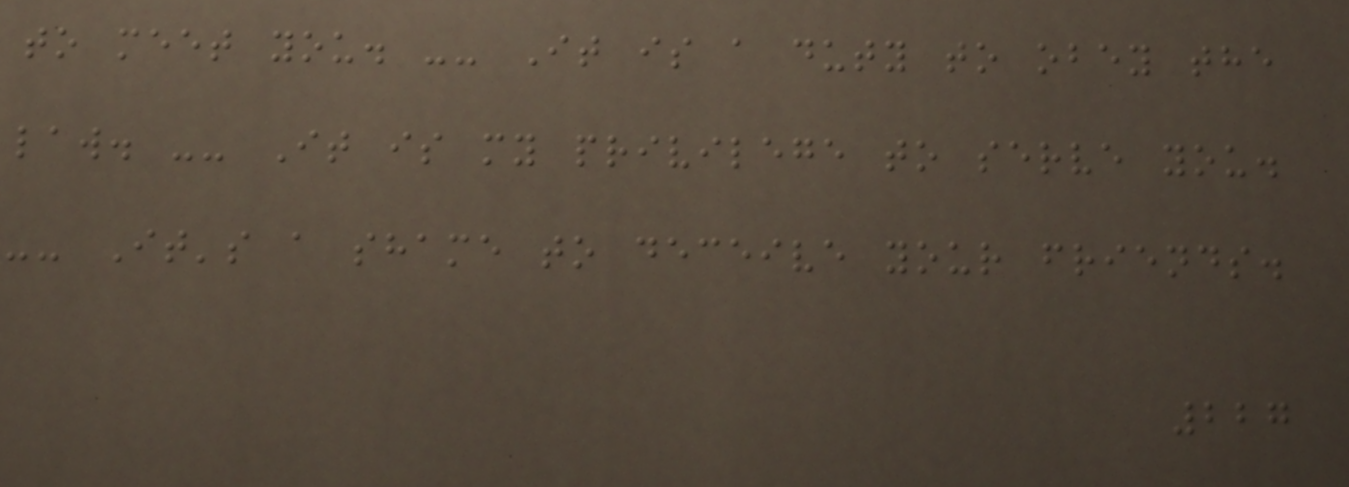to meet you. -- It is a duty to obey the
law. -- It is my privilege to serve you.
-- It's a shame to deceive your friends.
227
